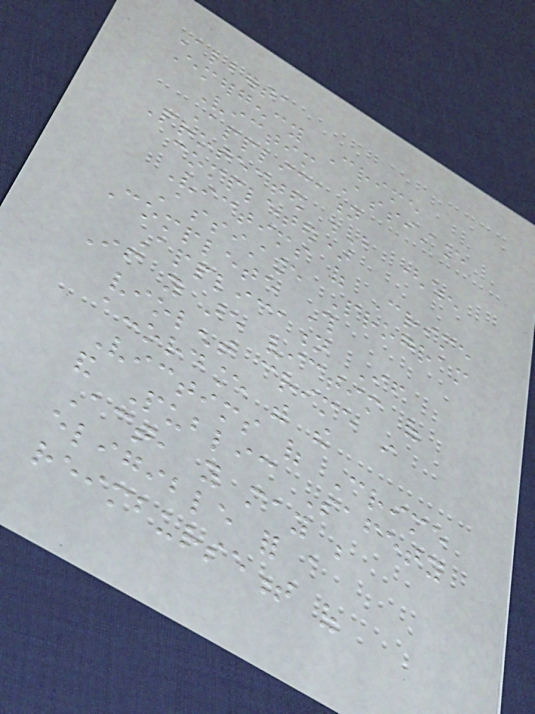Alberta
Emergency Crime
Victim Assistance
Application
Protected B (when
completed)
Victims of Crime
Assistance Program
Complete This
Application If
If you are victim of
violent crime in
accordance with the
Victims of Crime
and Public Safety
Act, you may be
eligible for a
reimbursement of
